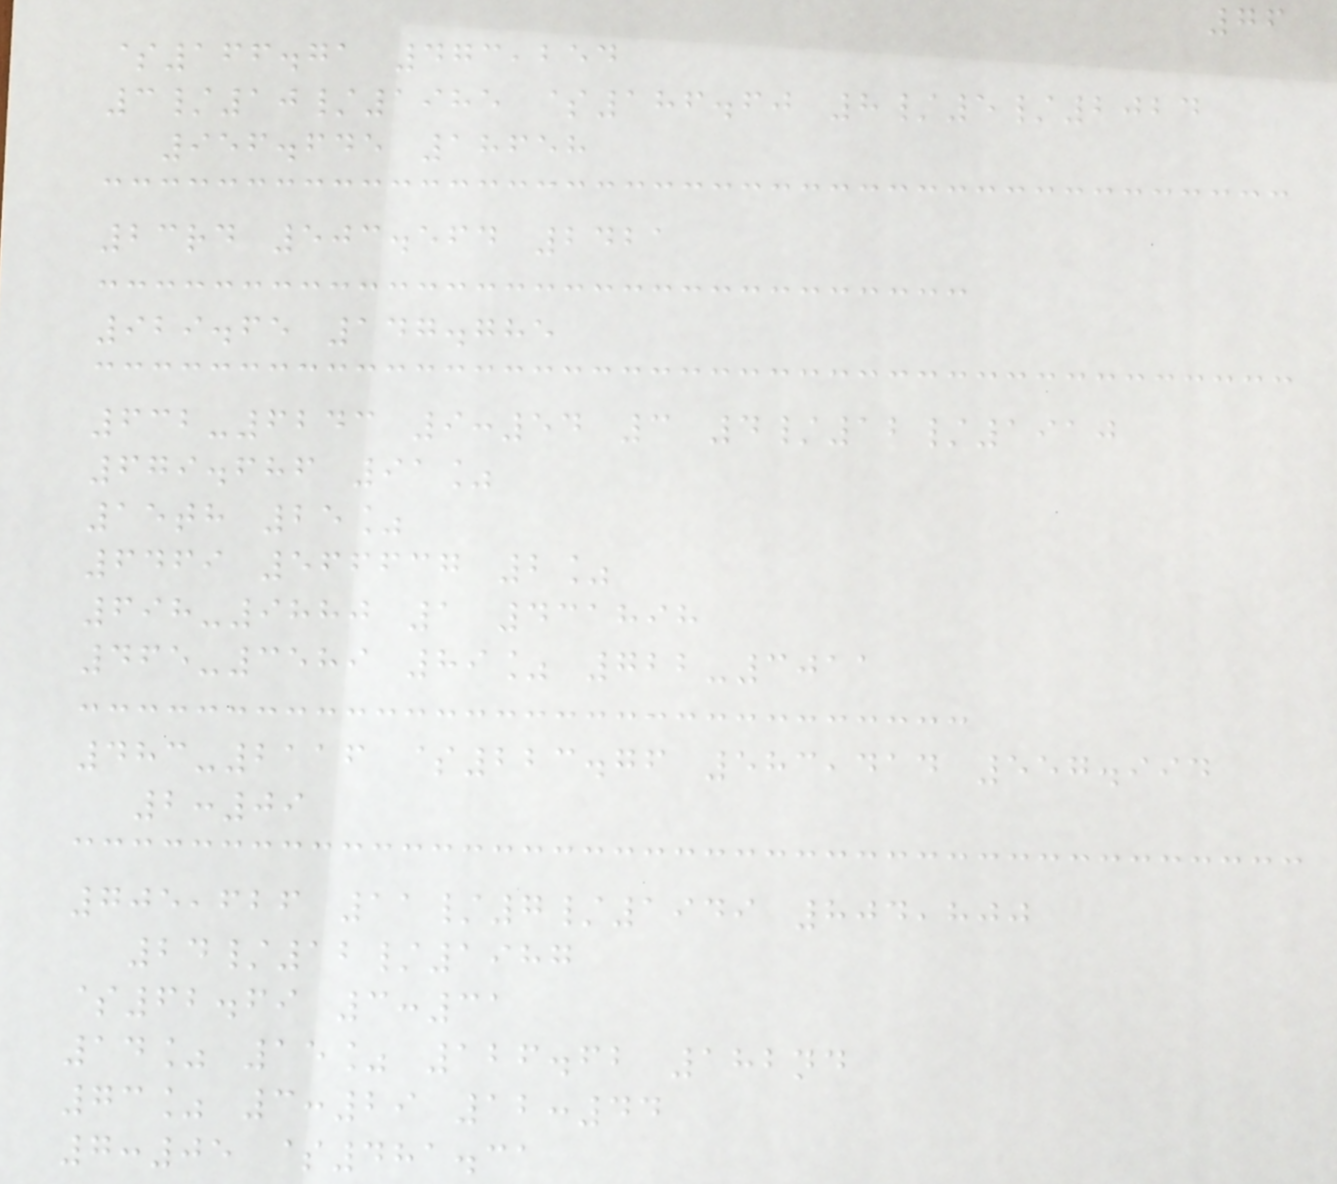76
$166.71 473,254
3/10/1985 $186.60 8/5/2024
956.645 18658
23rd 503.564 2421
929.65 147.785
632-6243 9:54 3 4/12/1910
679.686 91%
15th 25%
6469 566637 2%
698-9880 1 431898
465-3589 89% 722-3011
483-2116 $223.76 583,414 557.994
2:09
705,626 11/7/1949 804,800
24/12/1987
$62.69 3:31
14% 15% 126.62 182nd
73% 3:29 12:44
7:05 $481.31
